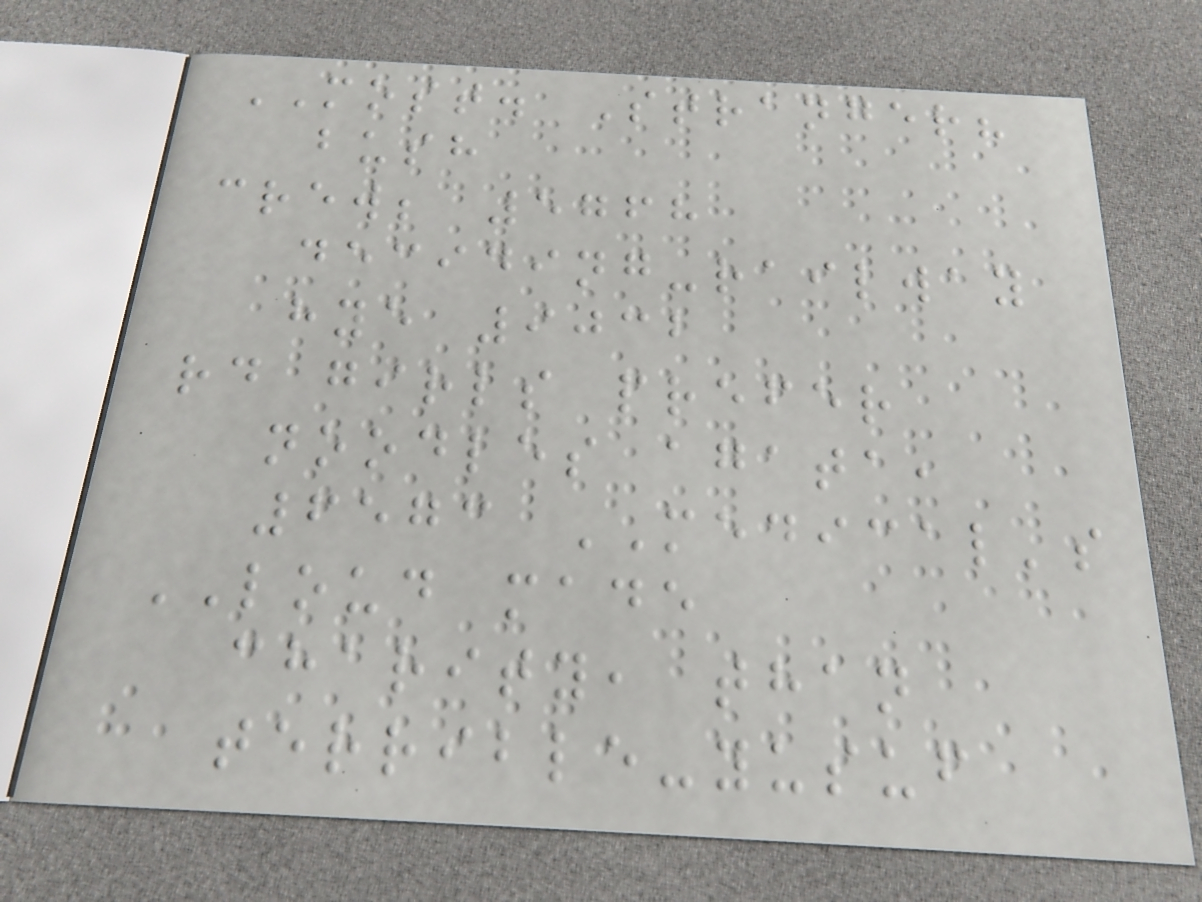MOST. Stranger?
bush
crew; 5768
deciding-railway
hye 9032
rd girls prefer
noodles agata,
6573 MEDICAL's
LOUD made
charity, than
terrible-yusuf
